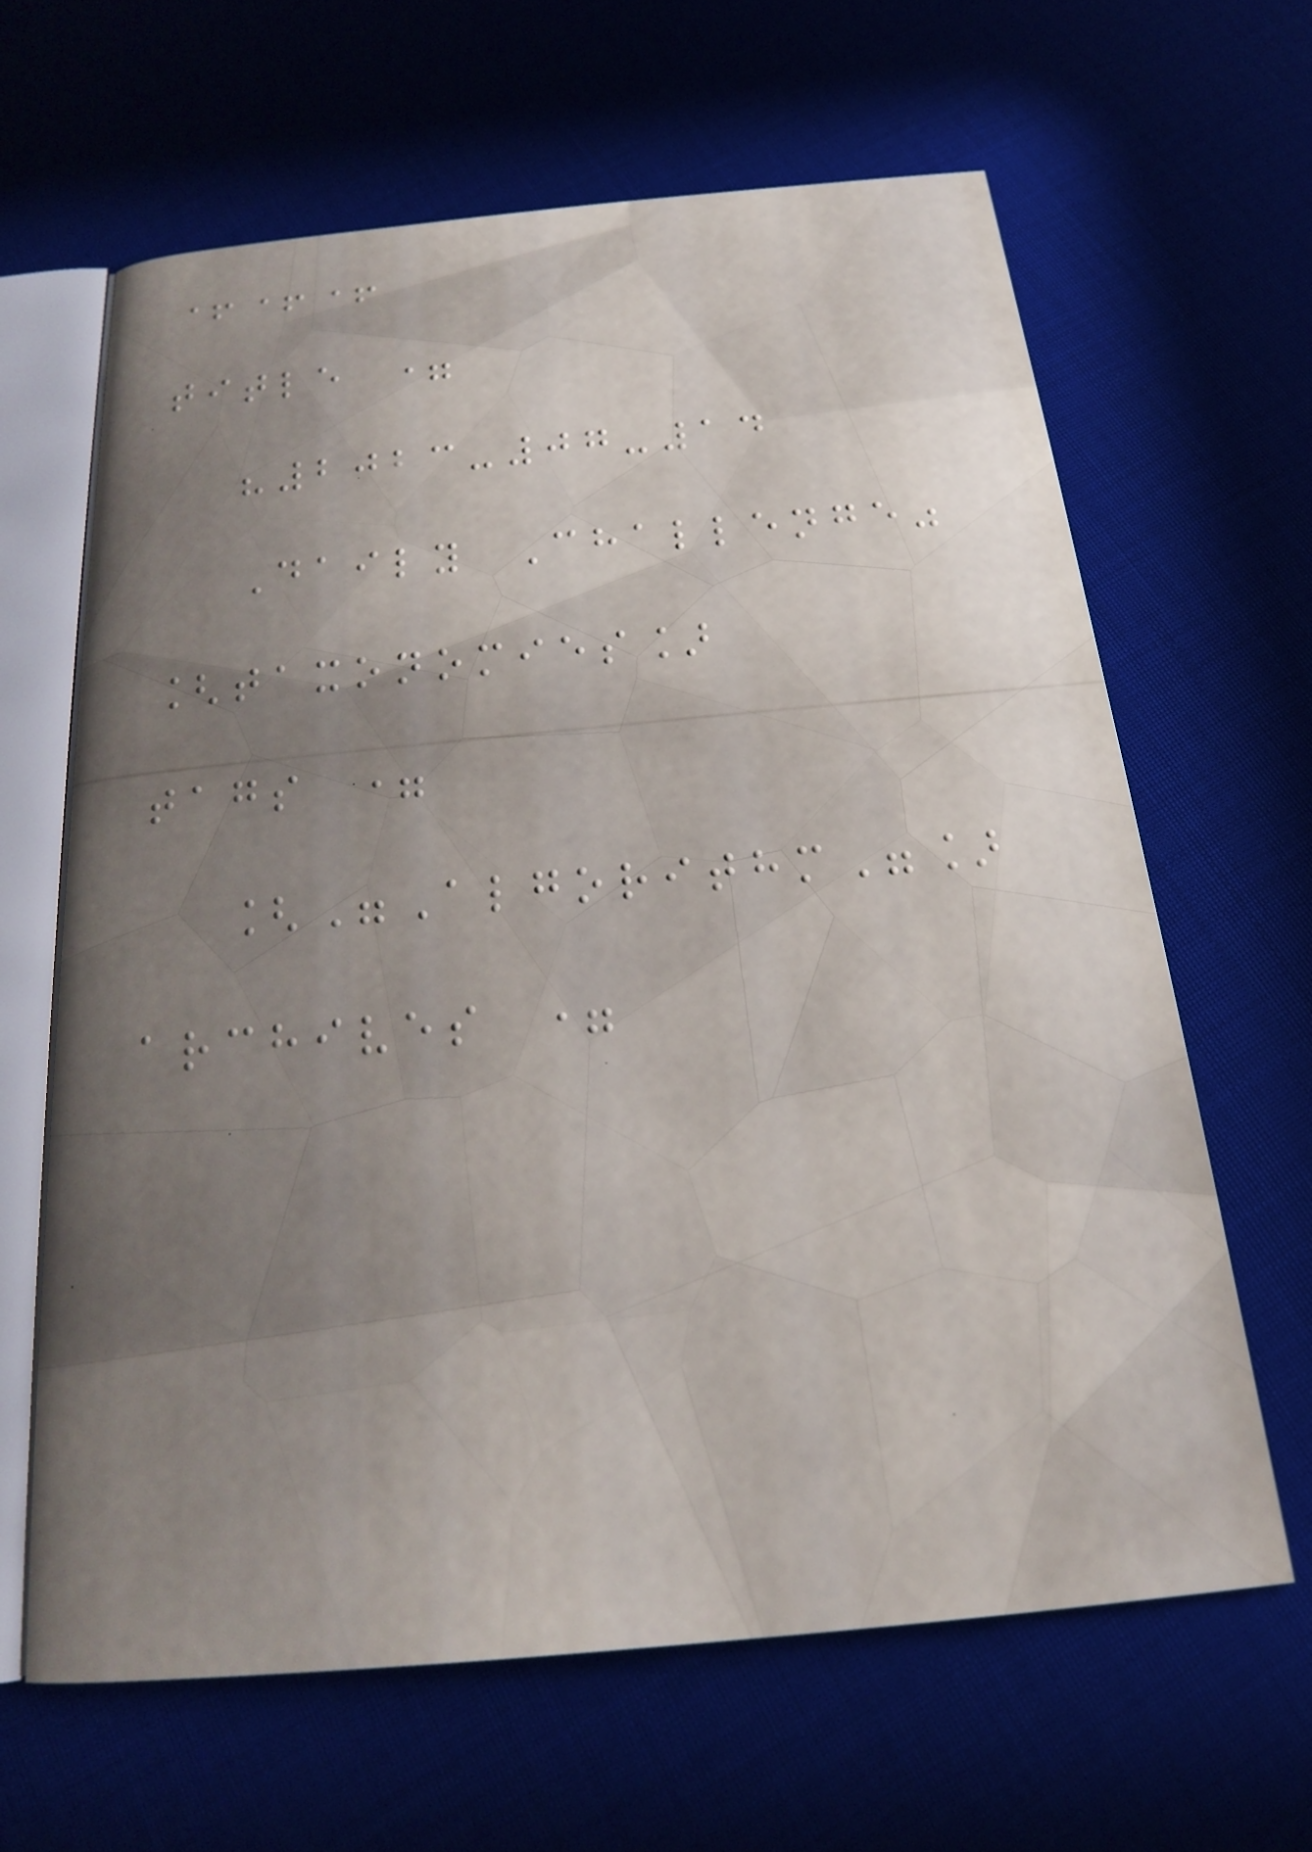+++
title =
"2023-07-14
Daily Challenge"
[taxonomies]
tags =
["Algorithm"]
archives =
